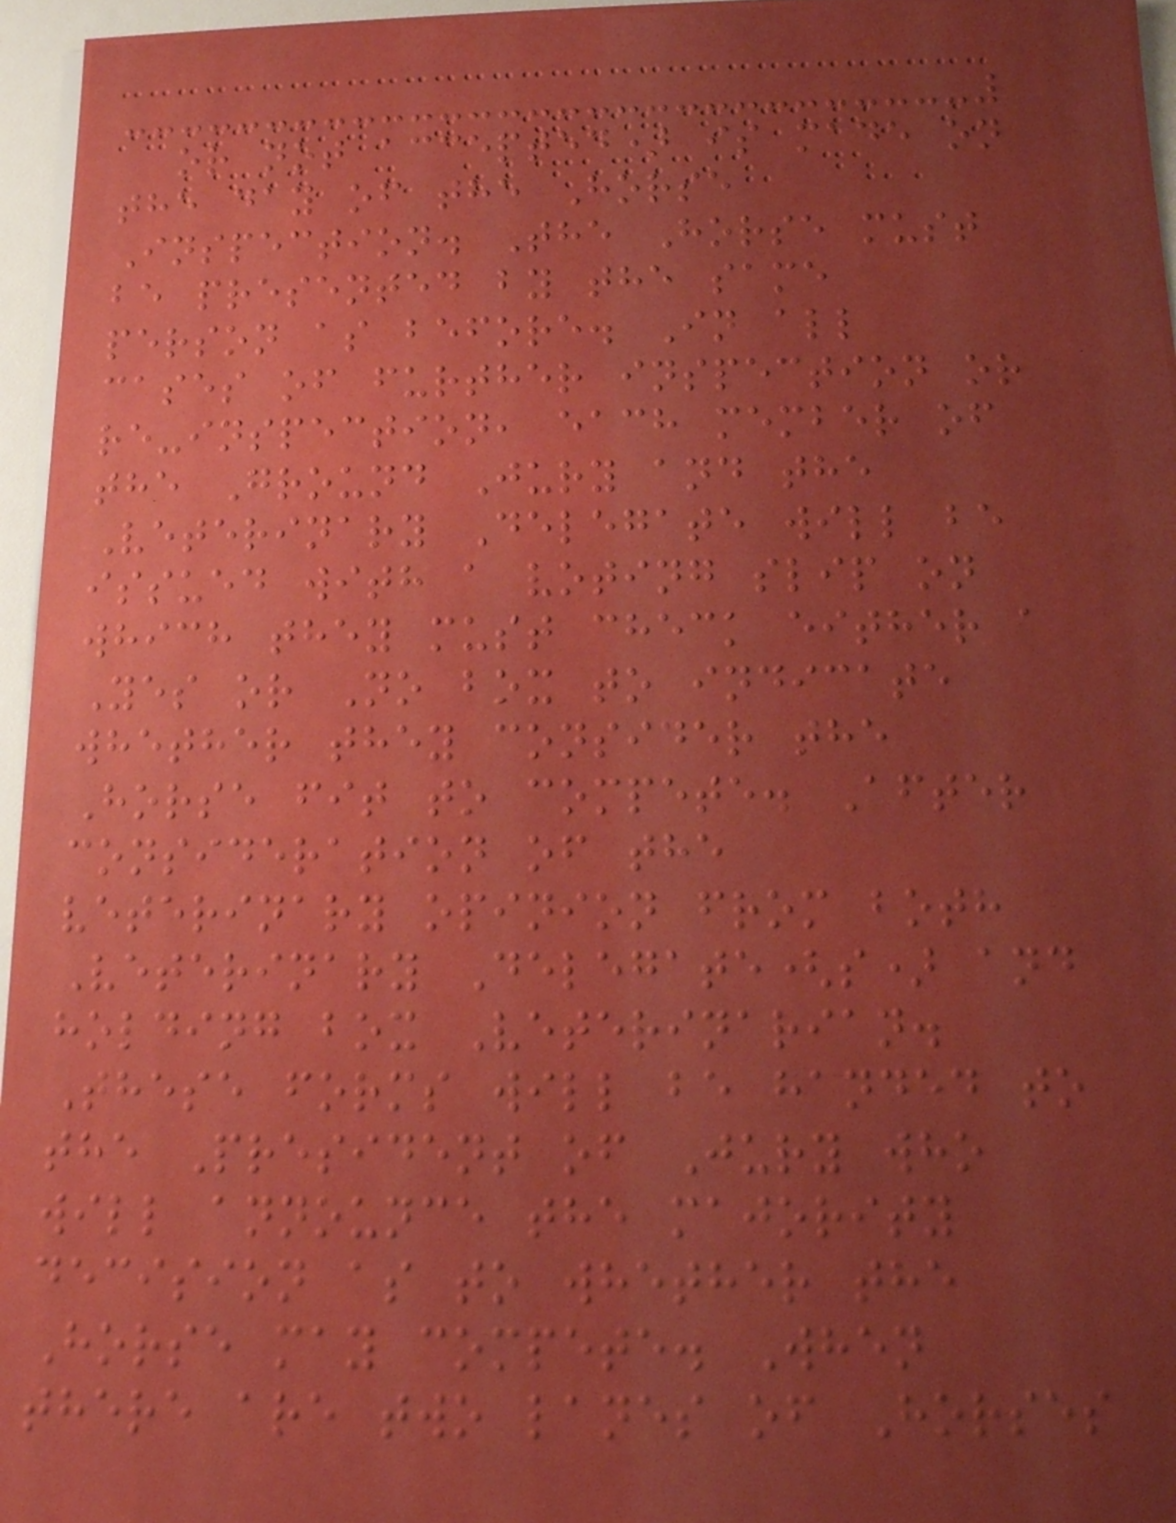or not accepted) is made on
the day of the Horse
Inspection. The Horse must
be presented by the same
person as before. In all
cases of further inspection or
re-inspection, each member of
the Ground Jury and the
Veterinary Delegate will be
issued with a voting slip on
which they must check either a
Yes or No box to indicate
whether they consider the
Horse fit to compete. After
consideration of the
veterinary opinion from both
Veterinary Delegate(s) and
holding box Veterinarian.
These forms will be handed to
the President of Jury who
will announce the majority
decision as to whether the
Horse may compete. When
there are two lanes of Horses
